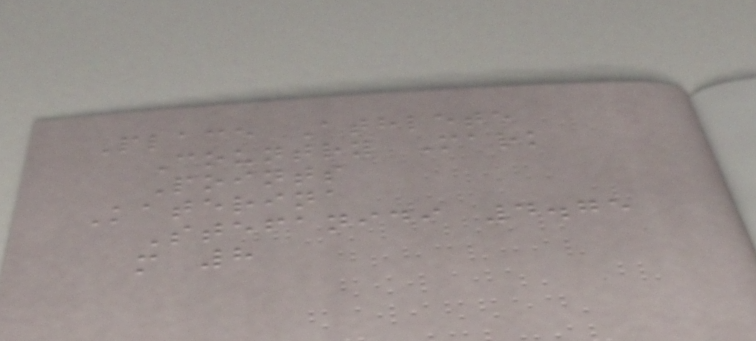Place Athlete
Country Mark
Points
Katerina
Stefanidi 4.75
m 8
